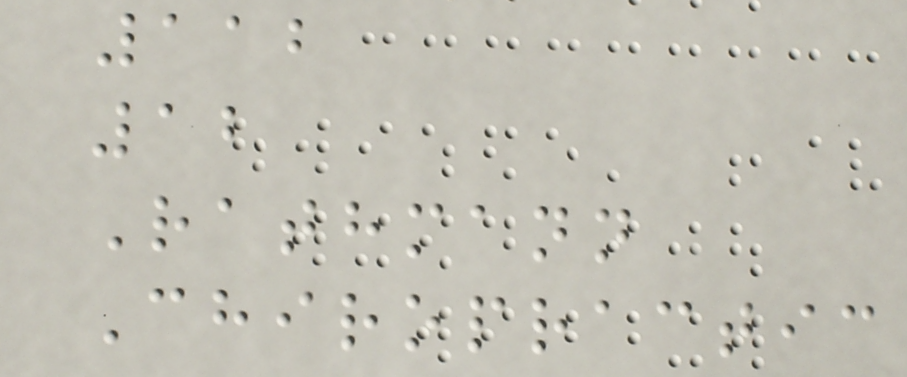112
12
Rathmann
Chiropractic
